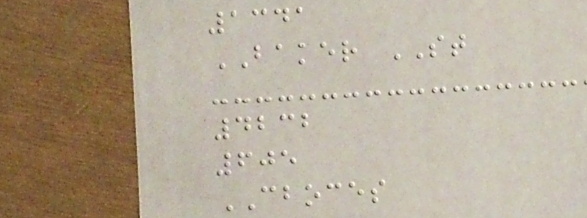1341
BAKER ST
4232
605
CBOCES
